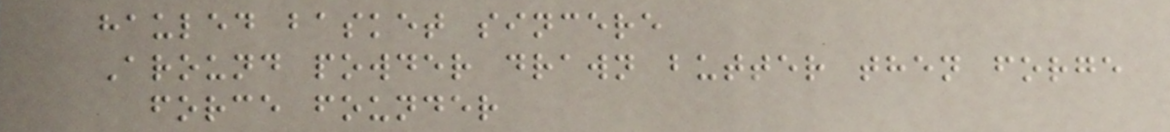hauled basket sincere
Around powder drawn butter then forge
force founder
